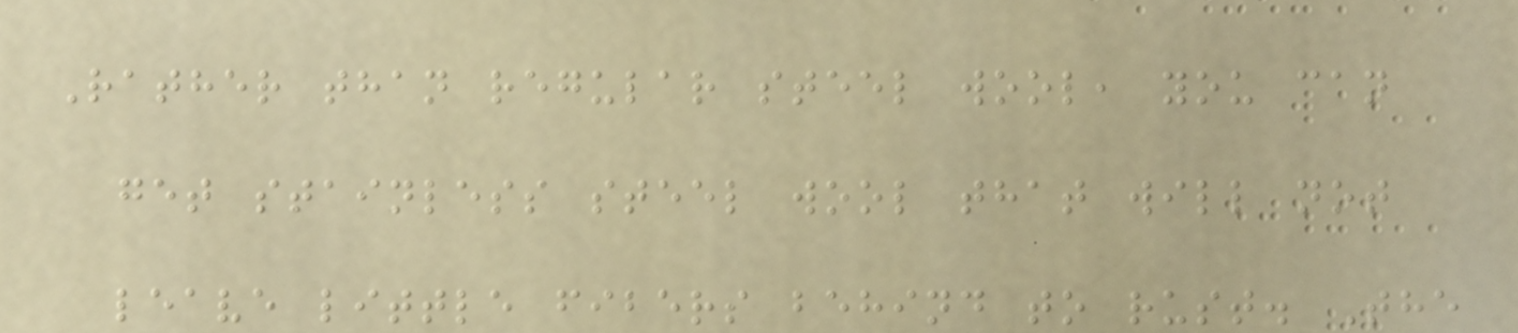Rather than regular steel wool, you can
get stainless steel wool that will not
leave little fibers behind to rust. The
